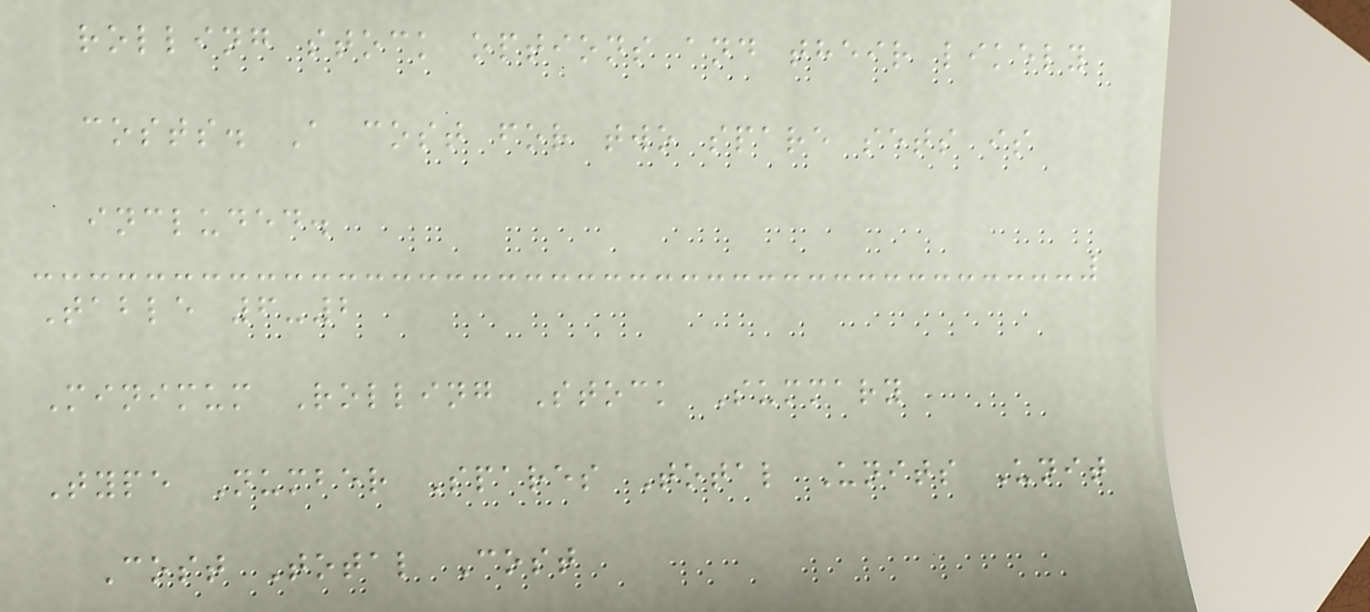rolling stock options and their likely
costs. A cost for two spare sets is
included.
Table 6-2
Minimum Rolling Stock Summary
Type Number Spares Total Units Unit
Cost Total Cost
